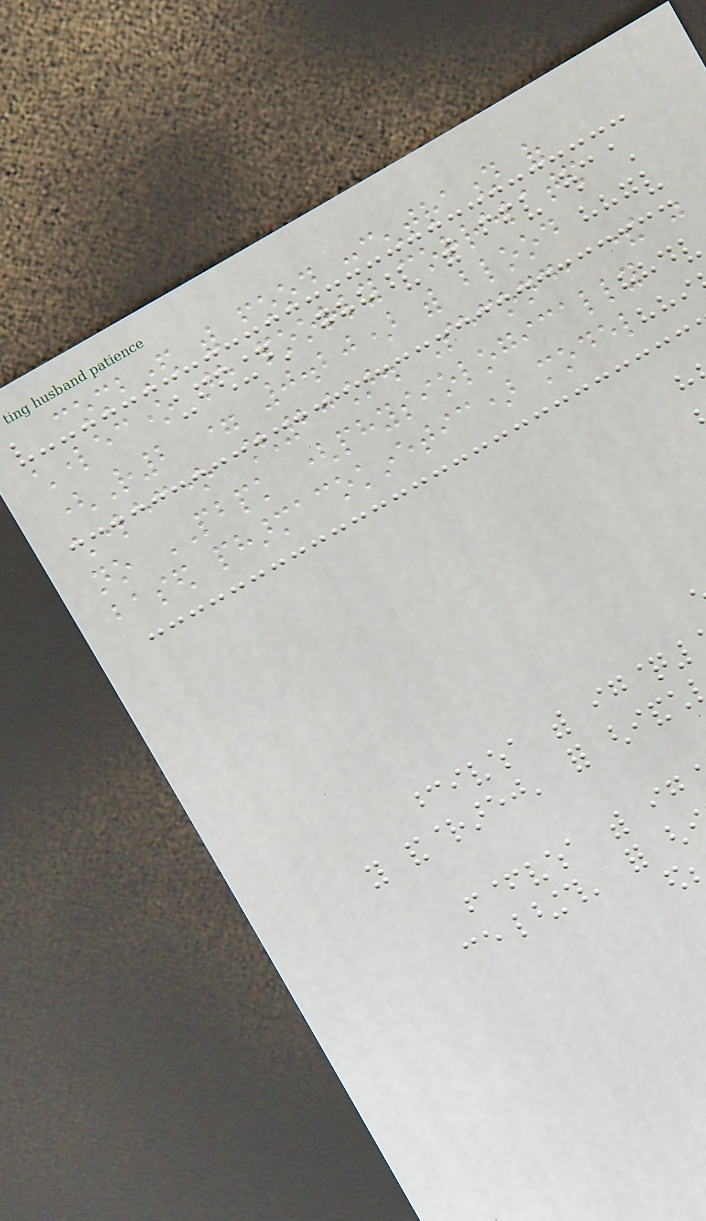combined with food concentration of
chlordecone are poorly correlated
(R2 = 0.20) with blood
chlordecone [20]. Second, there was
no PBPK (physiologically
based pharmacokinetic) model
